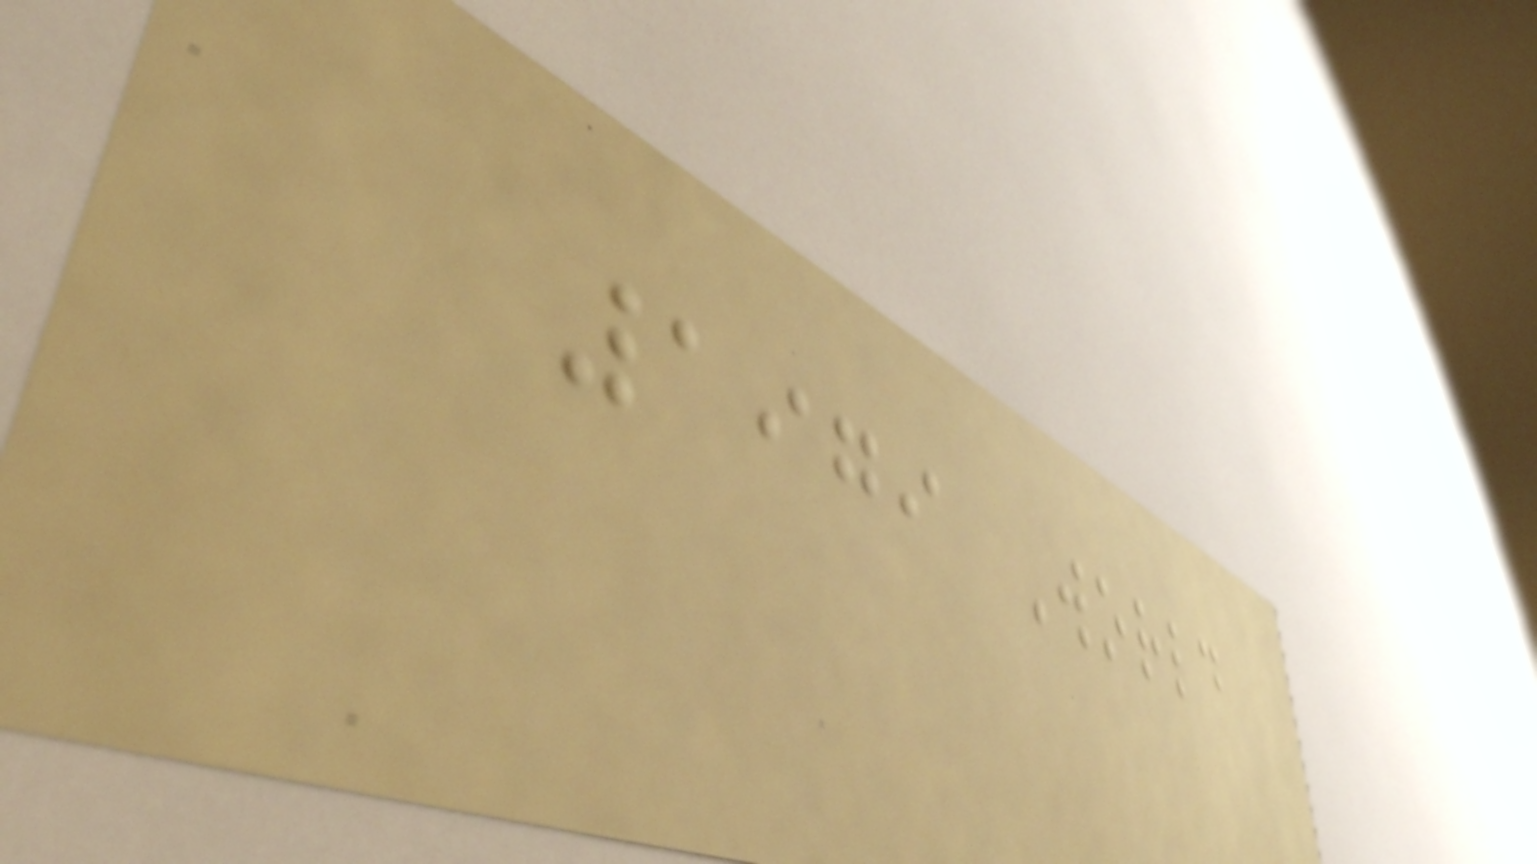1979 World
